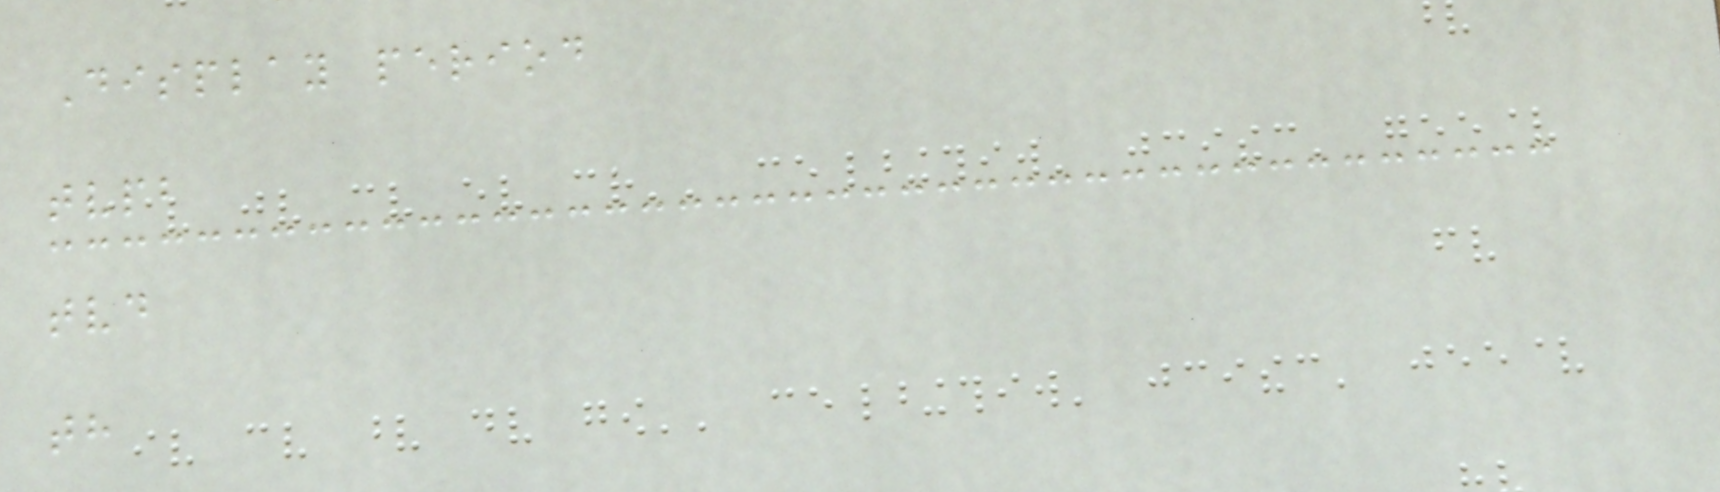Display period
tvpb
tvd
th
